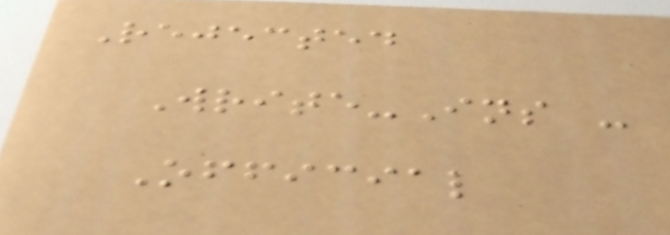Rejected
Write-Ins -
Official
